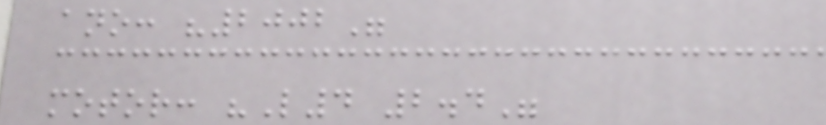ano: "2002"
motor: "L4 2.4"
